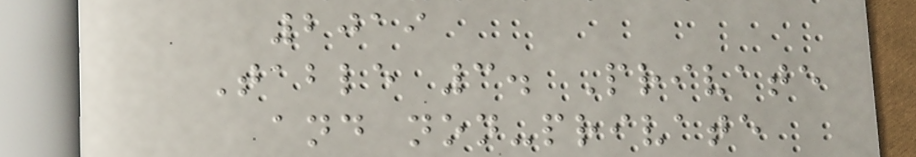2019
Table 3. Private
and non-private
